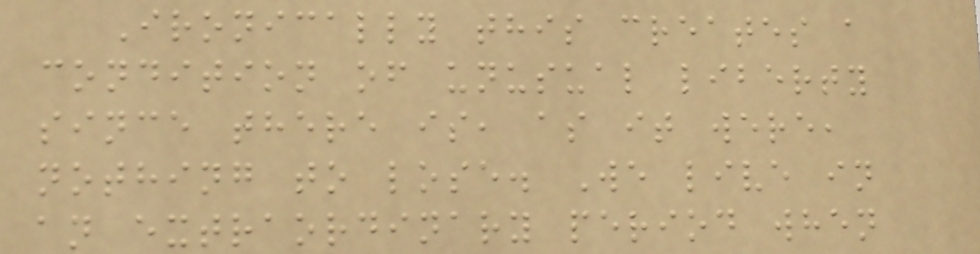Ironically this creates a
condition of unusual liberty
since there is, as it were,
nothing to lose. We live in
an extraordinary period when
